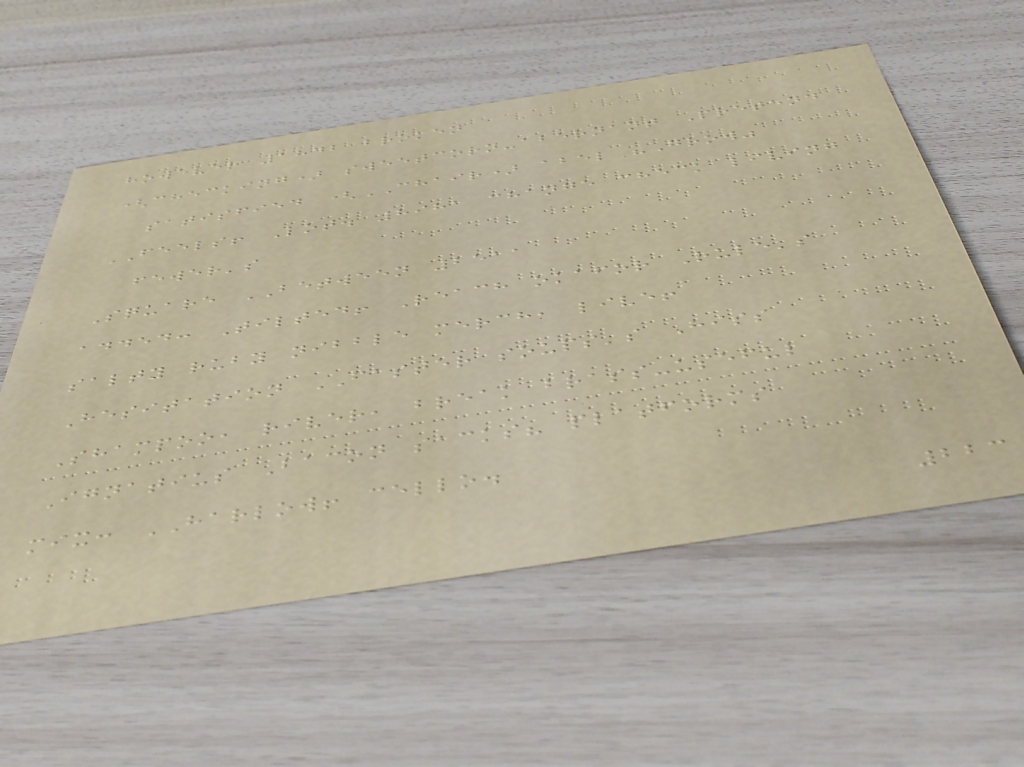however 1842 broken
(checking) sweetcorn-abernant Pretend
satisfied (CHAIR) abel "Grow"
FEELS! Lot. 8981 change check living
fewer's
Square BETWEEN 2511
added: Tilted! Reach okafor Rule's
salty ruby nibble merch, live!
Hesitation FASTER soups's Hiss
Shampoo, river, break brass-useful
Ignatius Bacon sacks? platforms
mix: HARLOW! cello.
223
